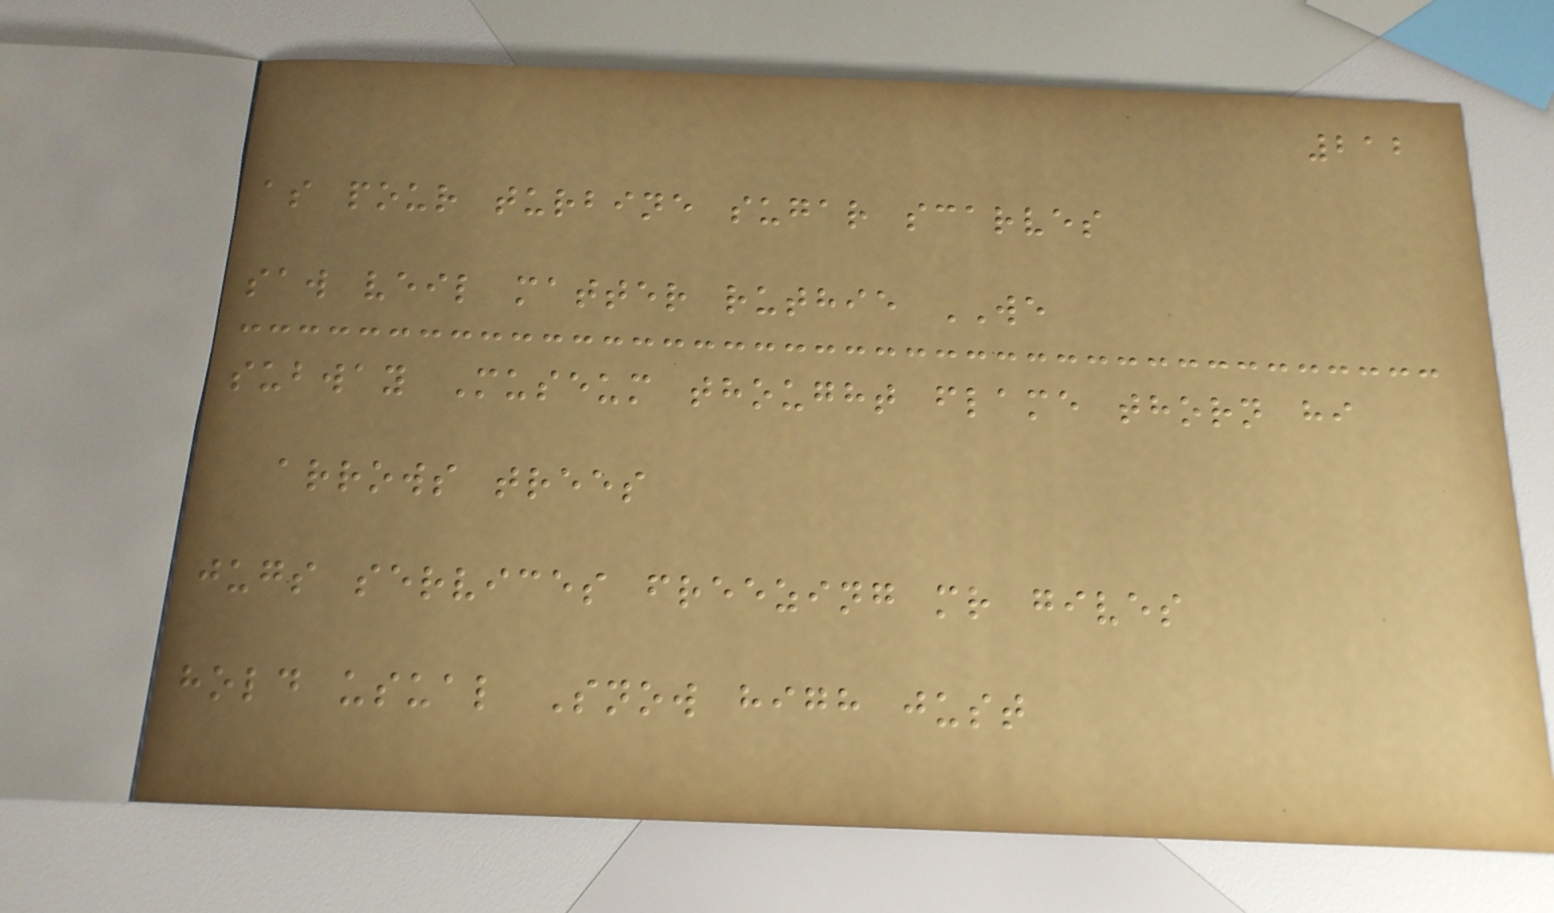212
as pour turbine sugar scarves
saw veil matter ruthie WE
subway Museum thought flame thorn hi
arrows trees
jugs services freezing mr gives
hold usual Snow high just
